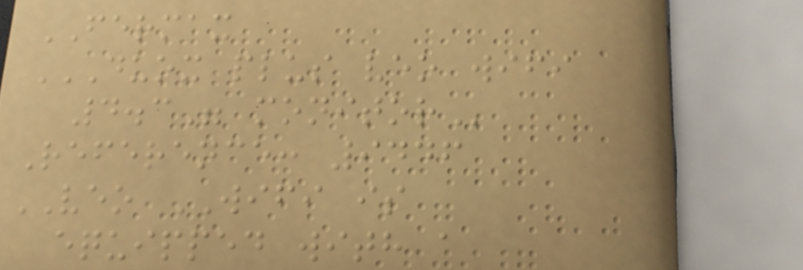FERMAX
DUOX PLUS VEO WIFI
4.3" MONITOR
Reference: 9446
VEO WIFI is
equipped with a
